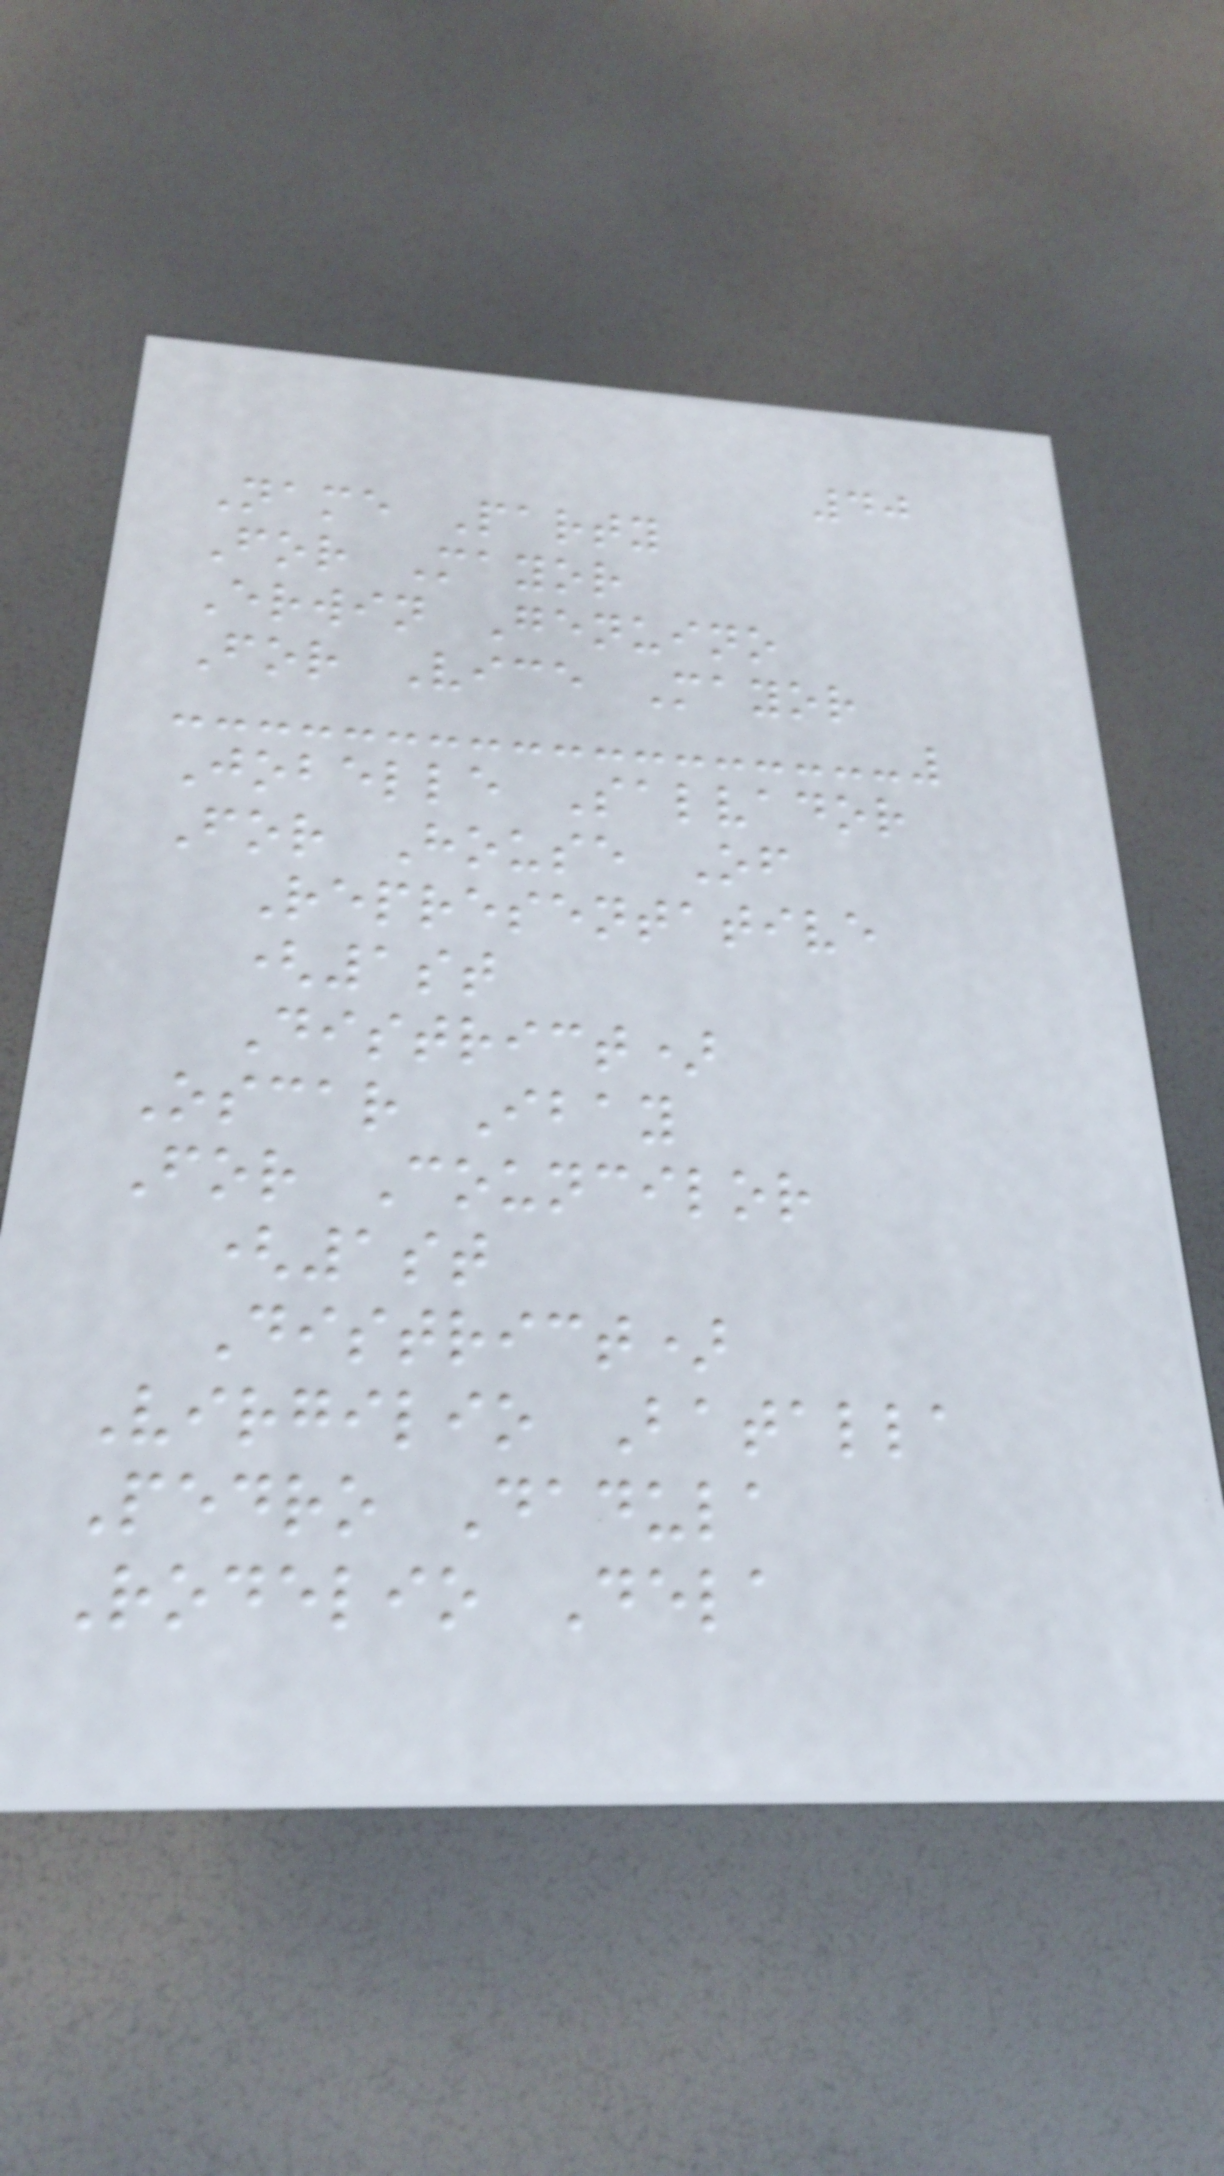40
Name Party
For Mayor
Erwin Genuino
For Vice Mayor
Jobelle Salvador
For House Of
Representative
(1st
District)
Oscar Ibay
For Councilor
(1st
District)
Virgilio Batalla
Pedro Dadula
Rodelio Dela
